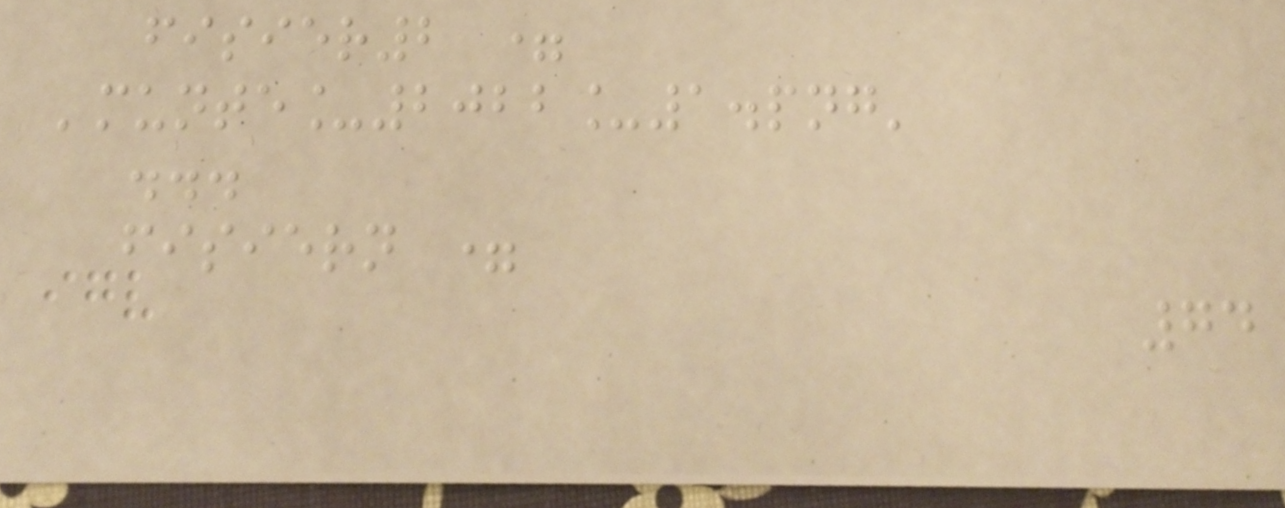fisier2 =
'munte_2022_1.png'
...
fisiern =
74
